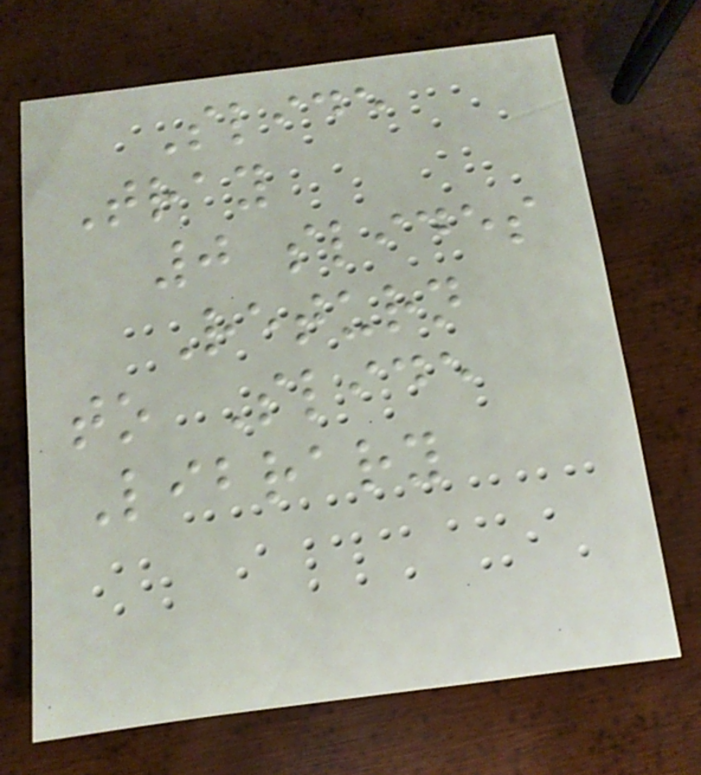Slide
Tray
0 slides
Return
to Slide
Library
